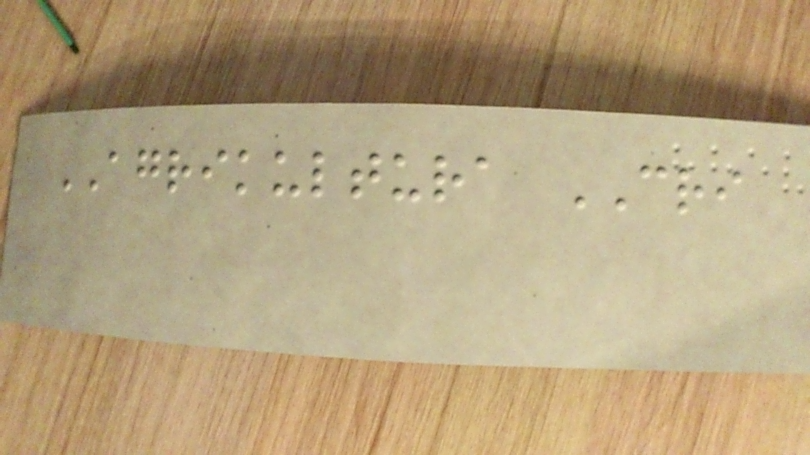AGRIKULTURA CRI
